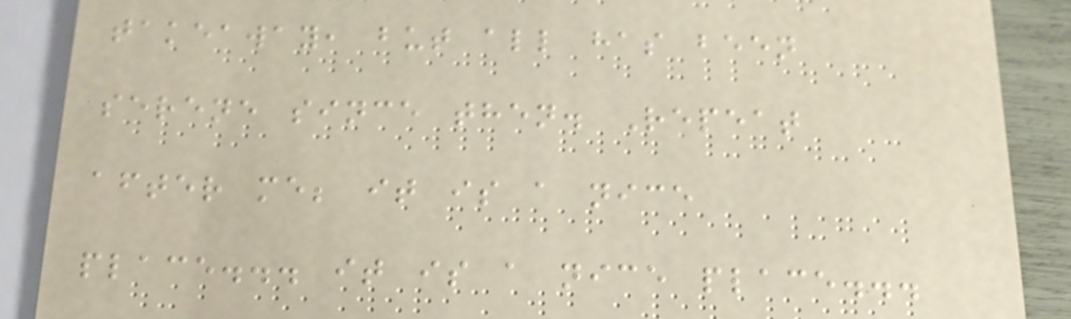takeaway, but all has been
serene since then. Repeat
after me; it is a nice
place... it is a nice place...
